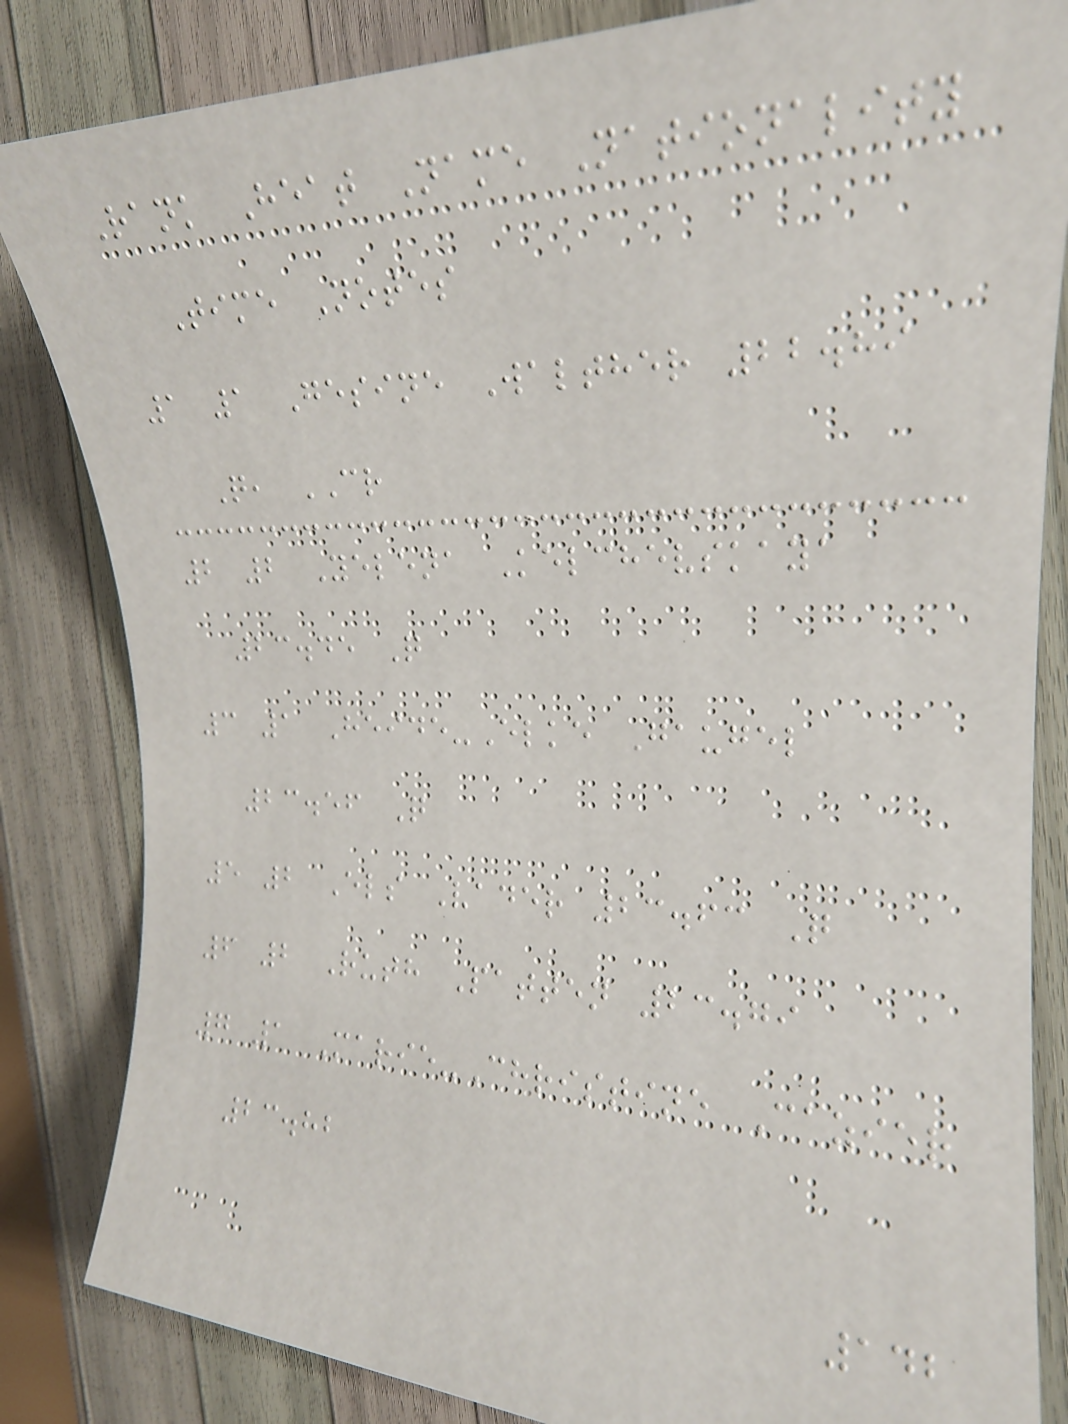Rank Heat Name Nationality
Time Notes
1 1 Gesine Walther 22.89
Q, CR
2 2 Yelena Kelchevskaya
23.45 Q
3 1 Heide-Elke Gaugel
23.56 Q
5 2 Els Vader 23.63 Q
6 2 Ruth Patten 23.79
7 1 Marie-Christine Cazier
23.82
142
